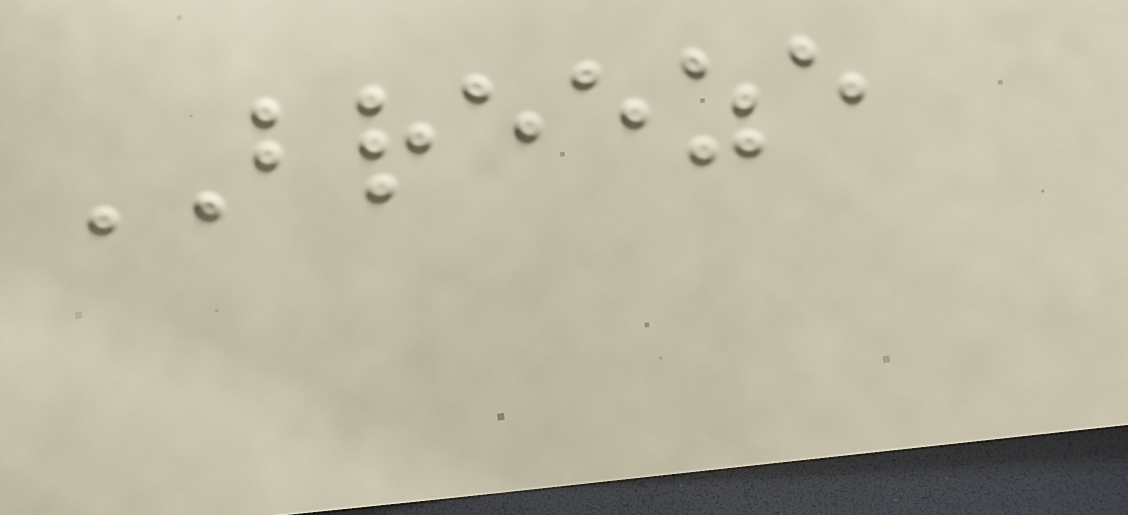BREEZE
